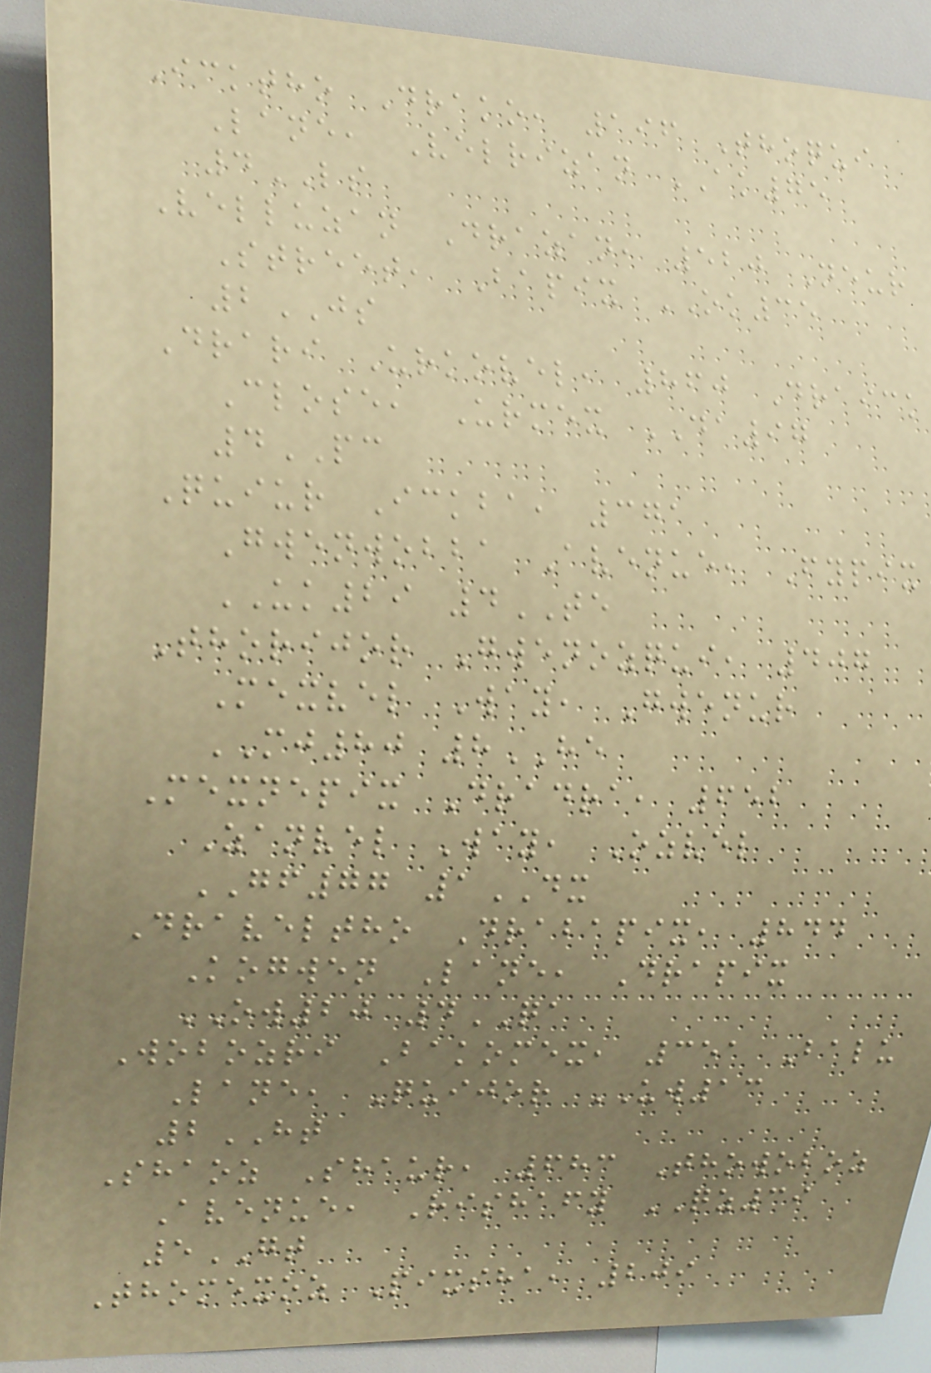Icktho Drako, 196 Thoqui
Lane, Velrizan AK75
4LS
Velluzan Drazan, 520 Neur
Street, Bapix OK35
2JS
Drari Urkovel, 860 Draick
Close, Urmex DA97
4PC
Quiur Ickba, 371
Gwenwobba Avenue, Fypix
UK29 4TE
Thorijor Gwenozqui, 407
Mexvel Way, Gwenur
MJ80 8HE
Mexnepix Dradra, 652
Zanvel Way, Ozvel
GF77 1DX
Draveltho Drabapix, 844
Kogwen Lane, Drapix
OW20 4QA
Wobozri Bakomex, 351 Balu
Lane, Quijor UW13
2HT
Shaoz Shaur, 683 Thowoboz
Avenue, Rishafy QZ39
5GT
Thomexoz Pixsha, 209
